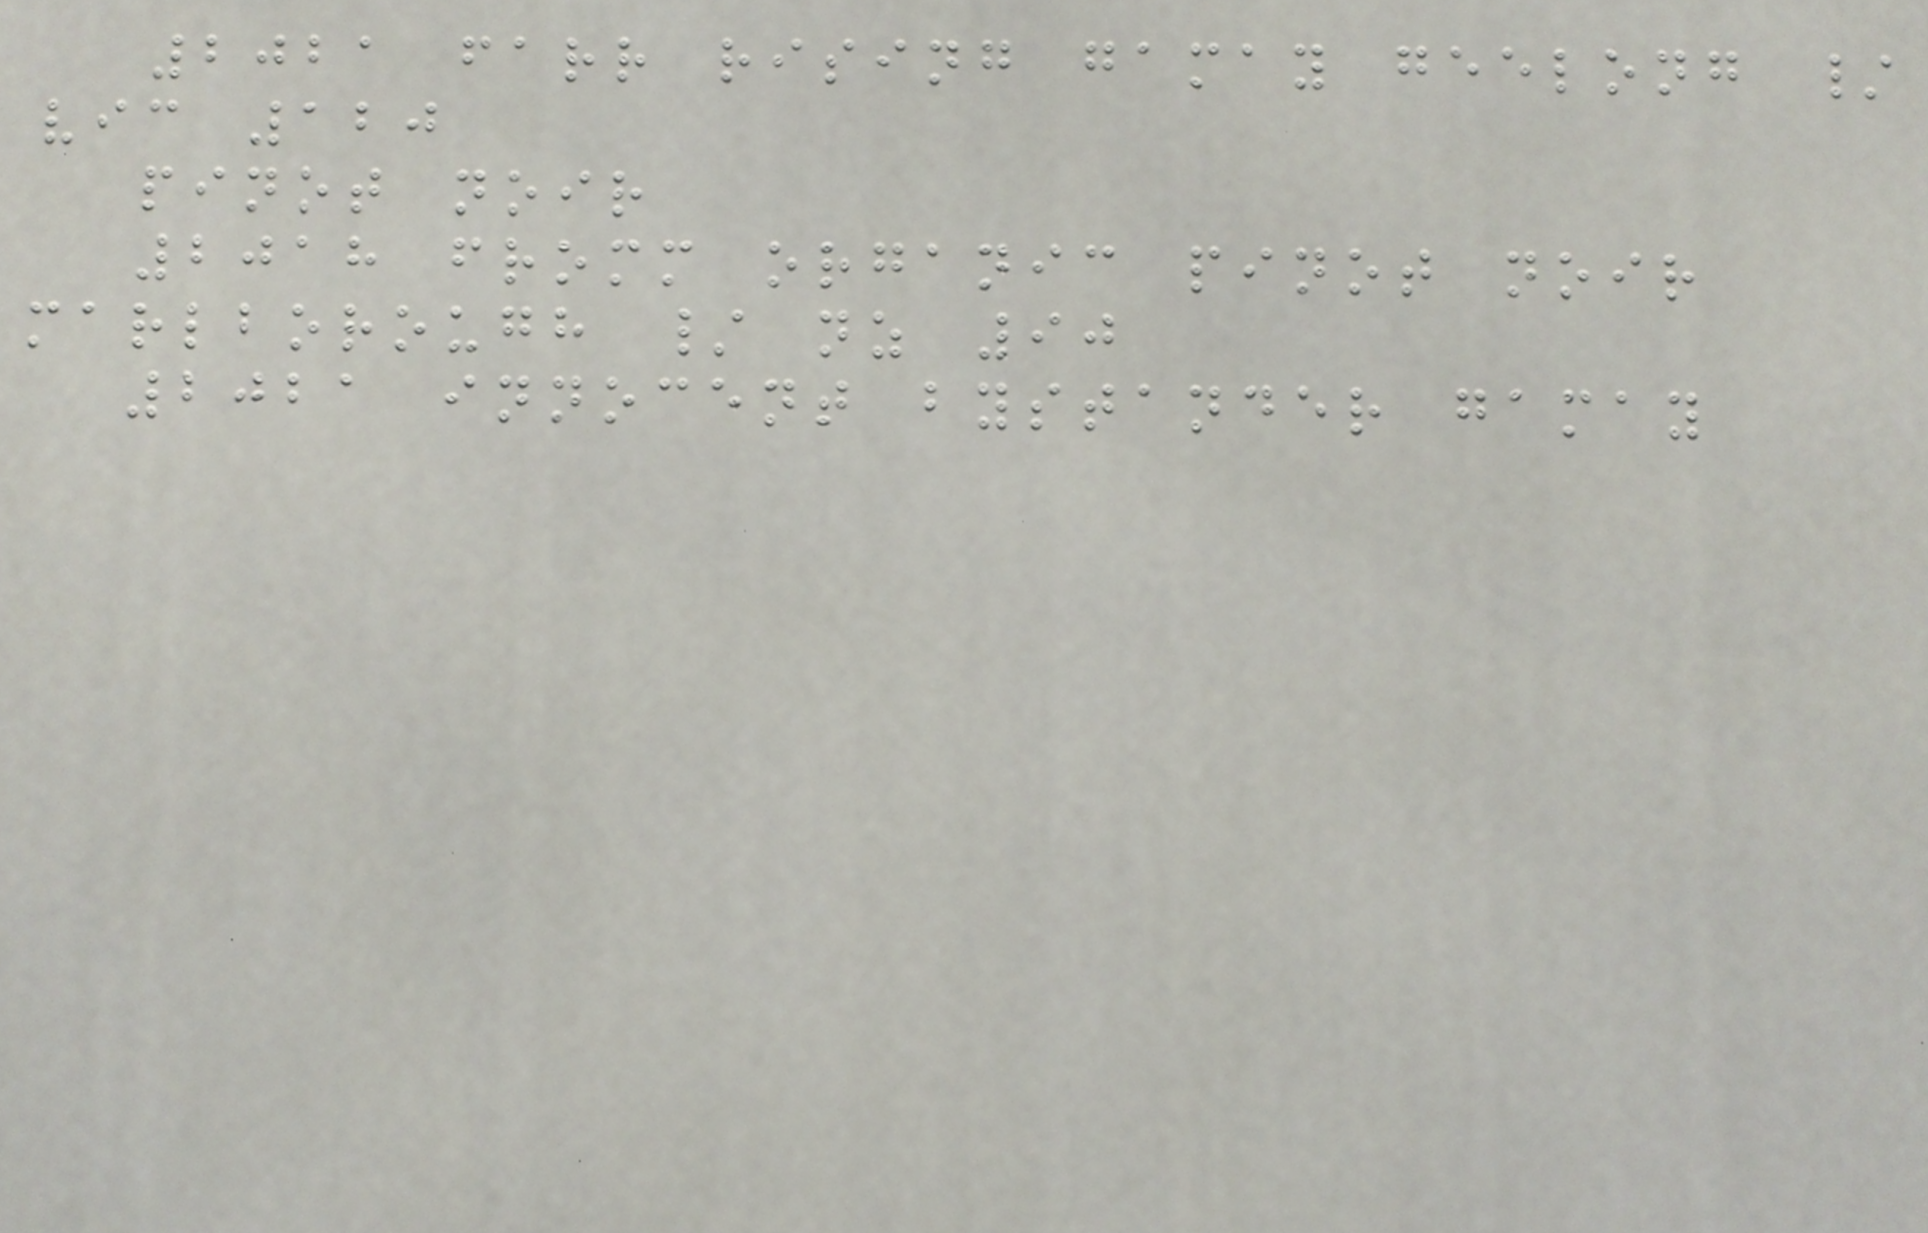2021 farr rising gamay geelong /
vic 120
pinot noir
2018 fromm organic pinot noir
marlborough / nz 90
2021 innocent bystander gamay
